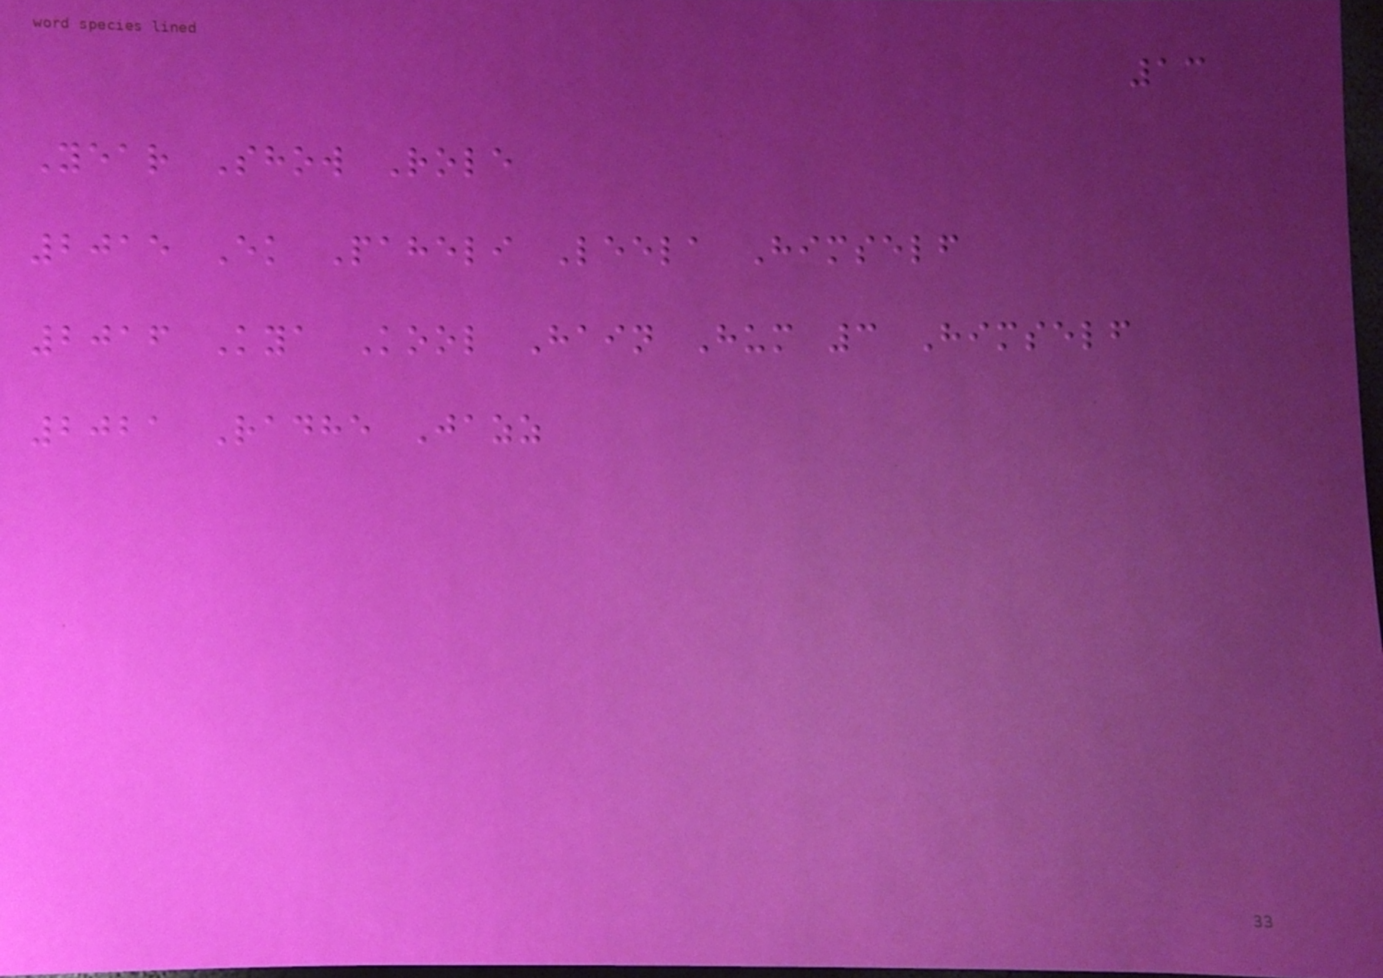13
Year Show Role
2015 Ek Paheli Leela Himself
2016 Kya Kool Hain Hum 3 Himself
2021 Radhe Jazz
